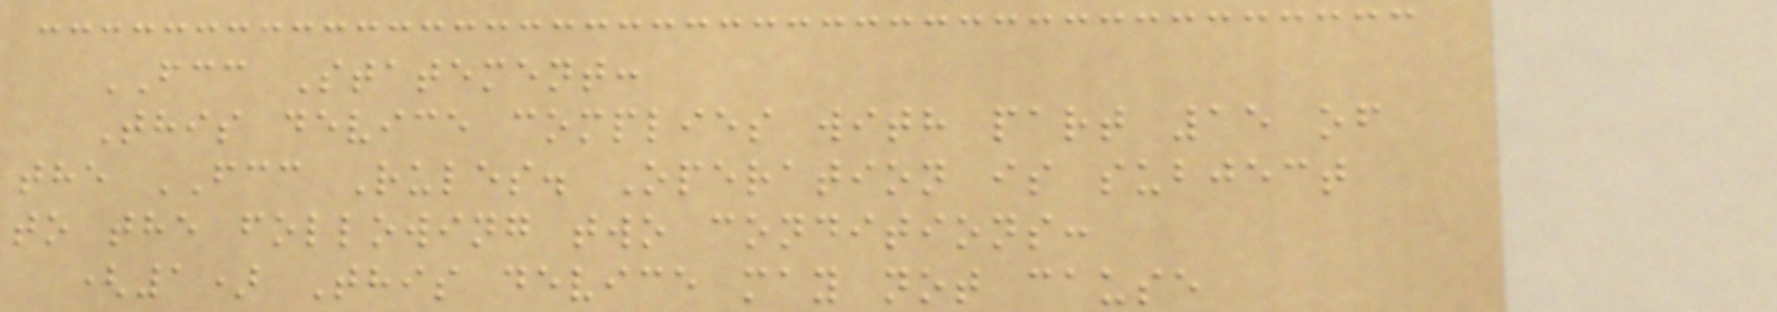FCC Statement:
This device complies with part 15 of
the FCC Rules. Operation is subject
to the following two conditions:
(1) This device may not cause
